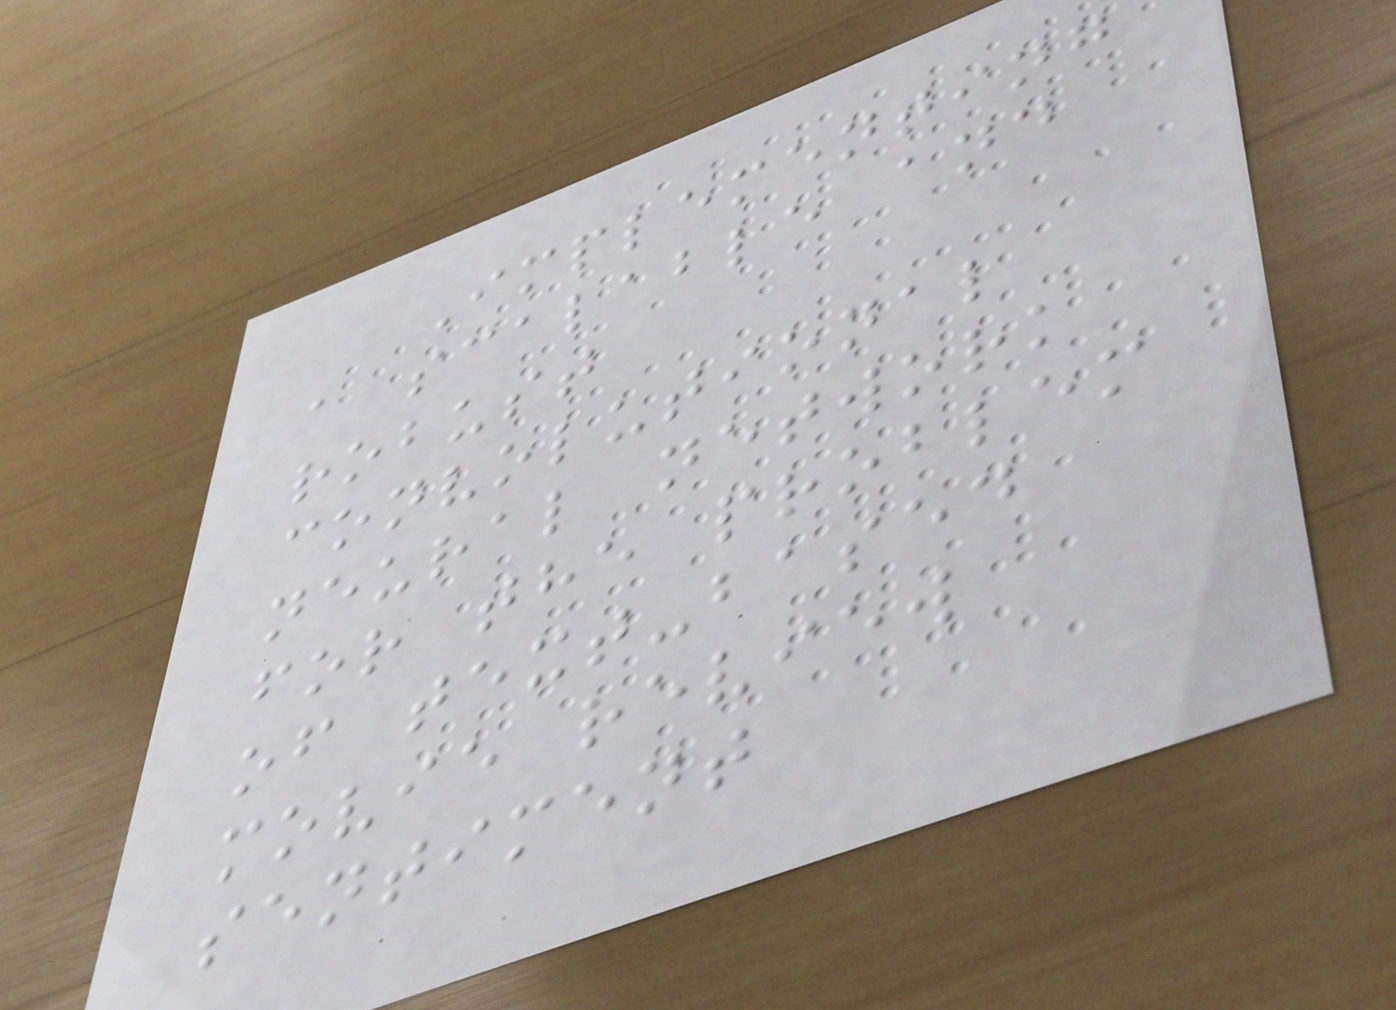Implementing
a scalable and
robust
convolutional
neural network
for the problem
of text-based
movie review
sentiment
